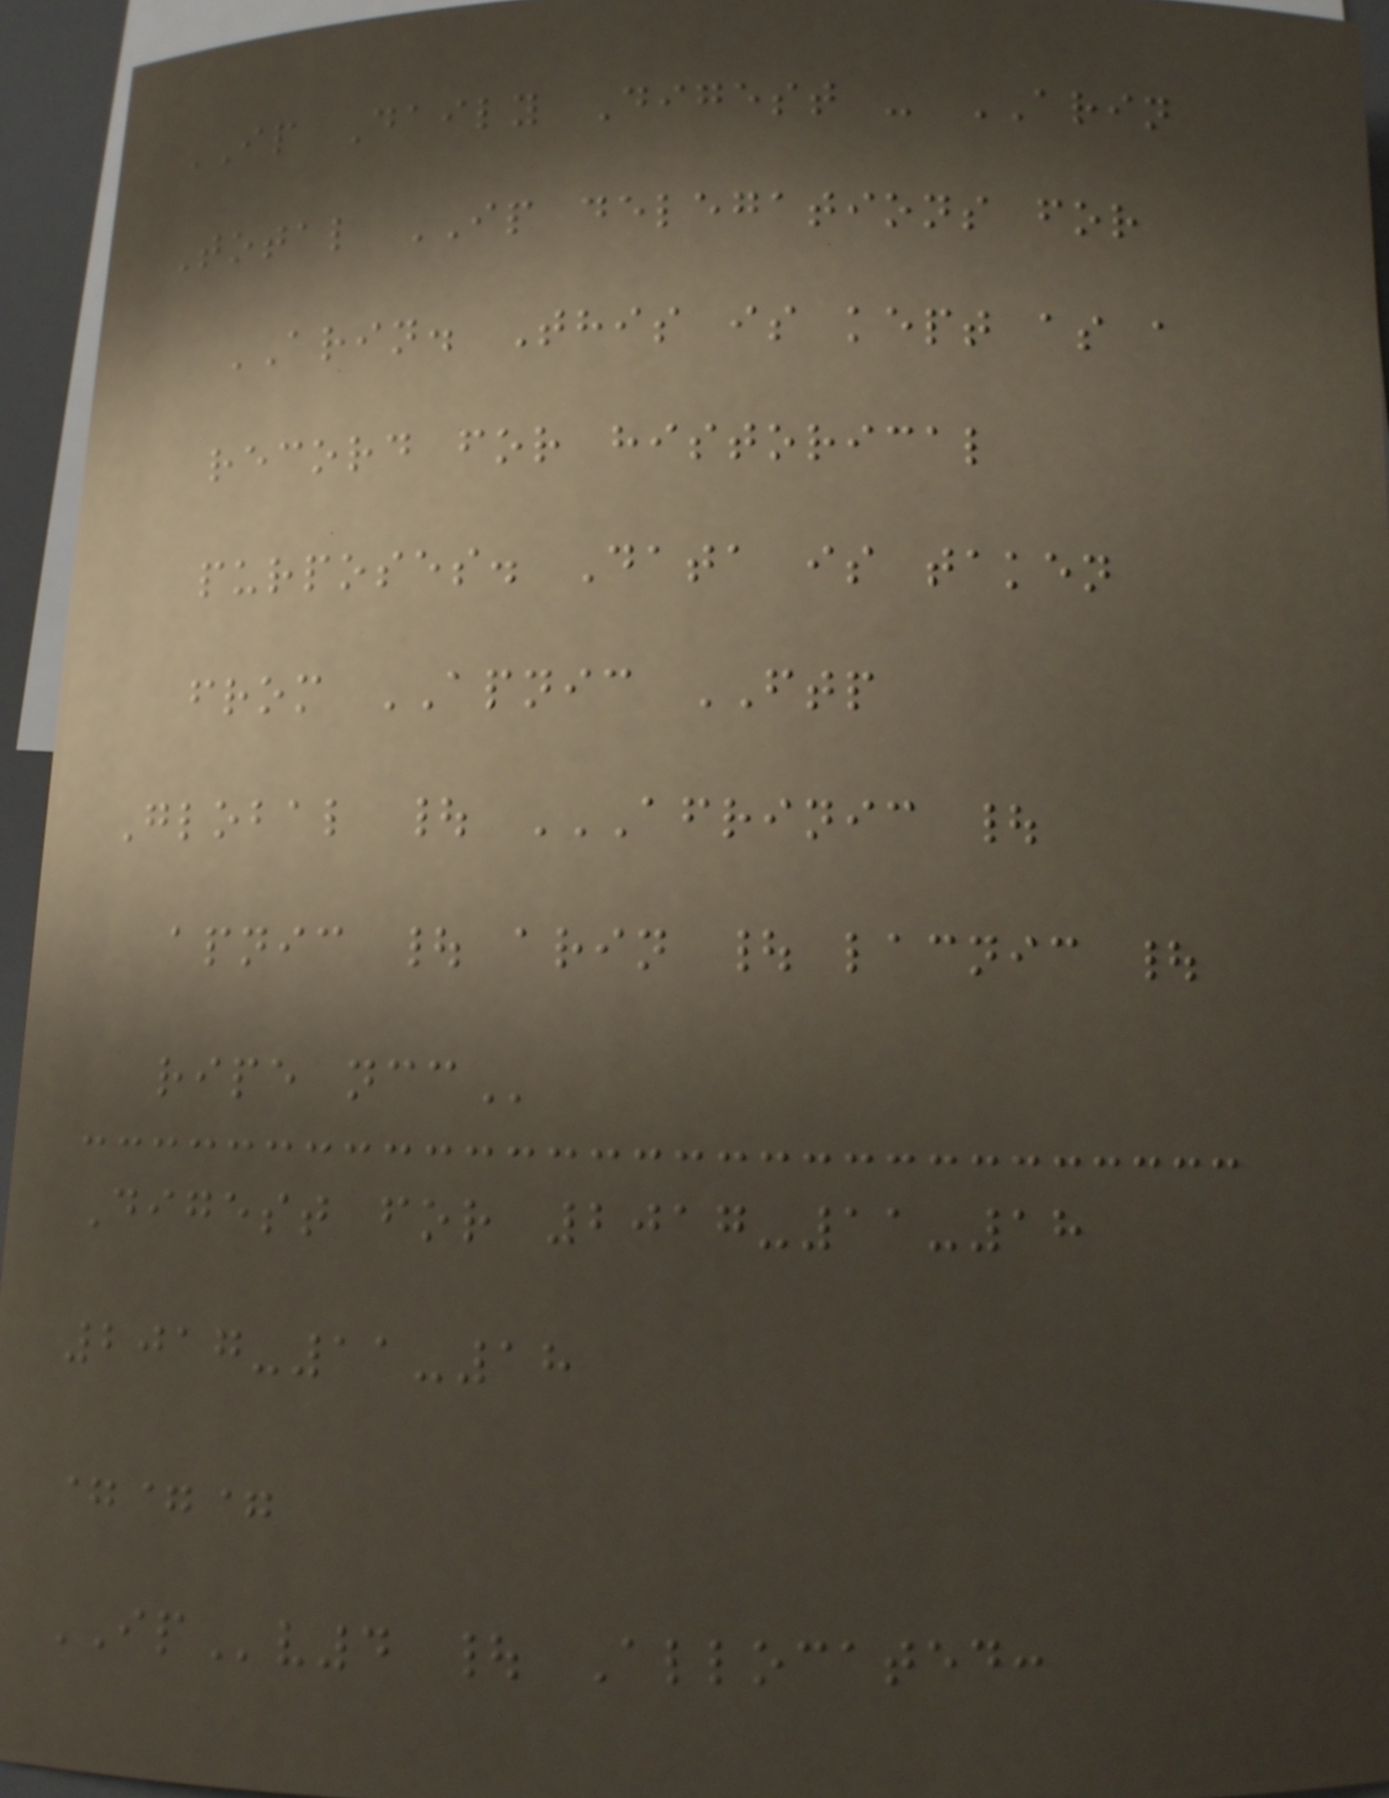IP Daily Digest - ARIN
Total IP delegations for
ARIN. This is kept as a
record for historical
purposes. Data is taken
from APNIC FTP
Global | AFRINIC |
APNIC | ARIN | LACNIC |
RIPE NCC
Digest for 2017-11-18
2017-11-18
===
IPv4 | Allocated:
